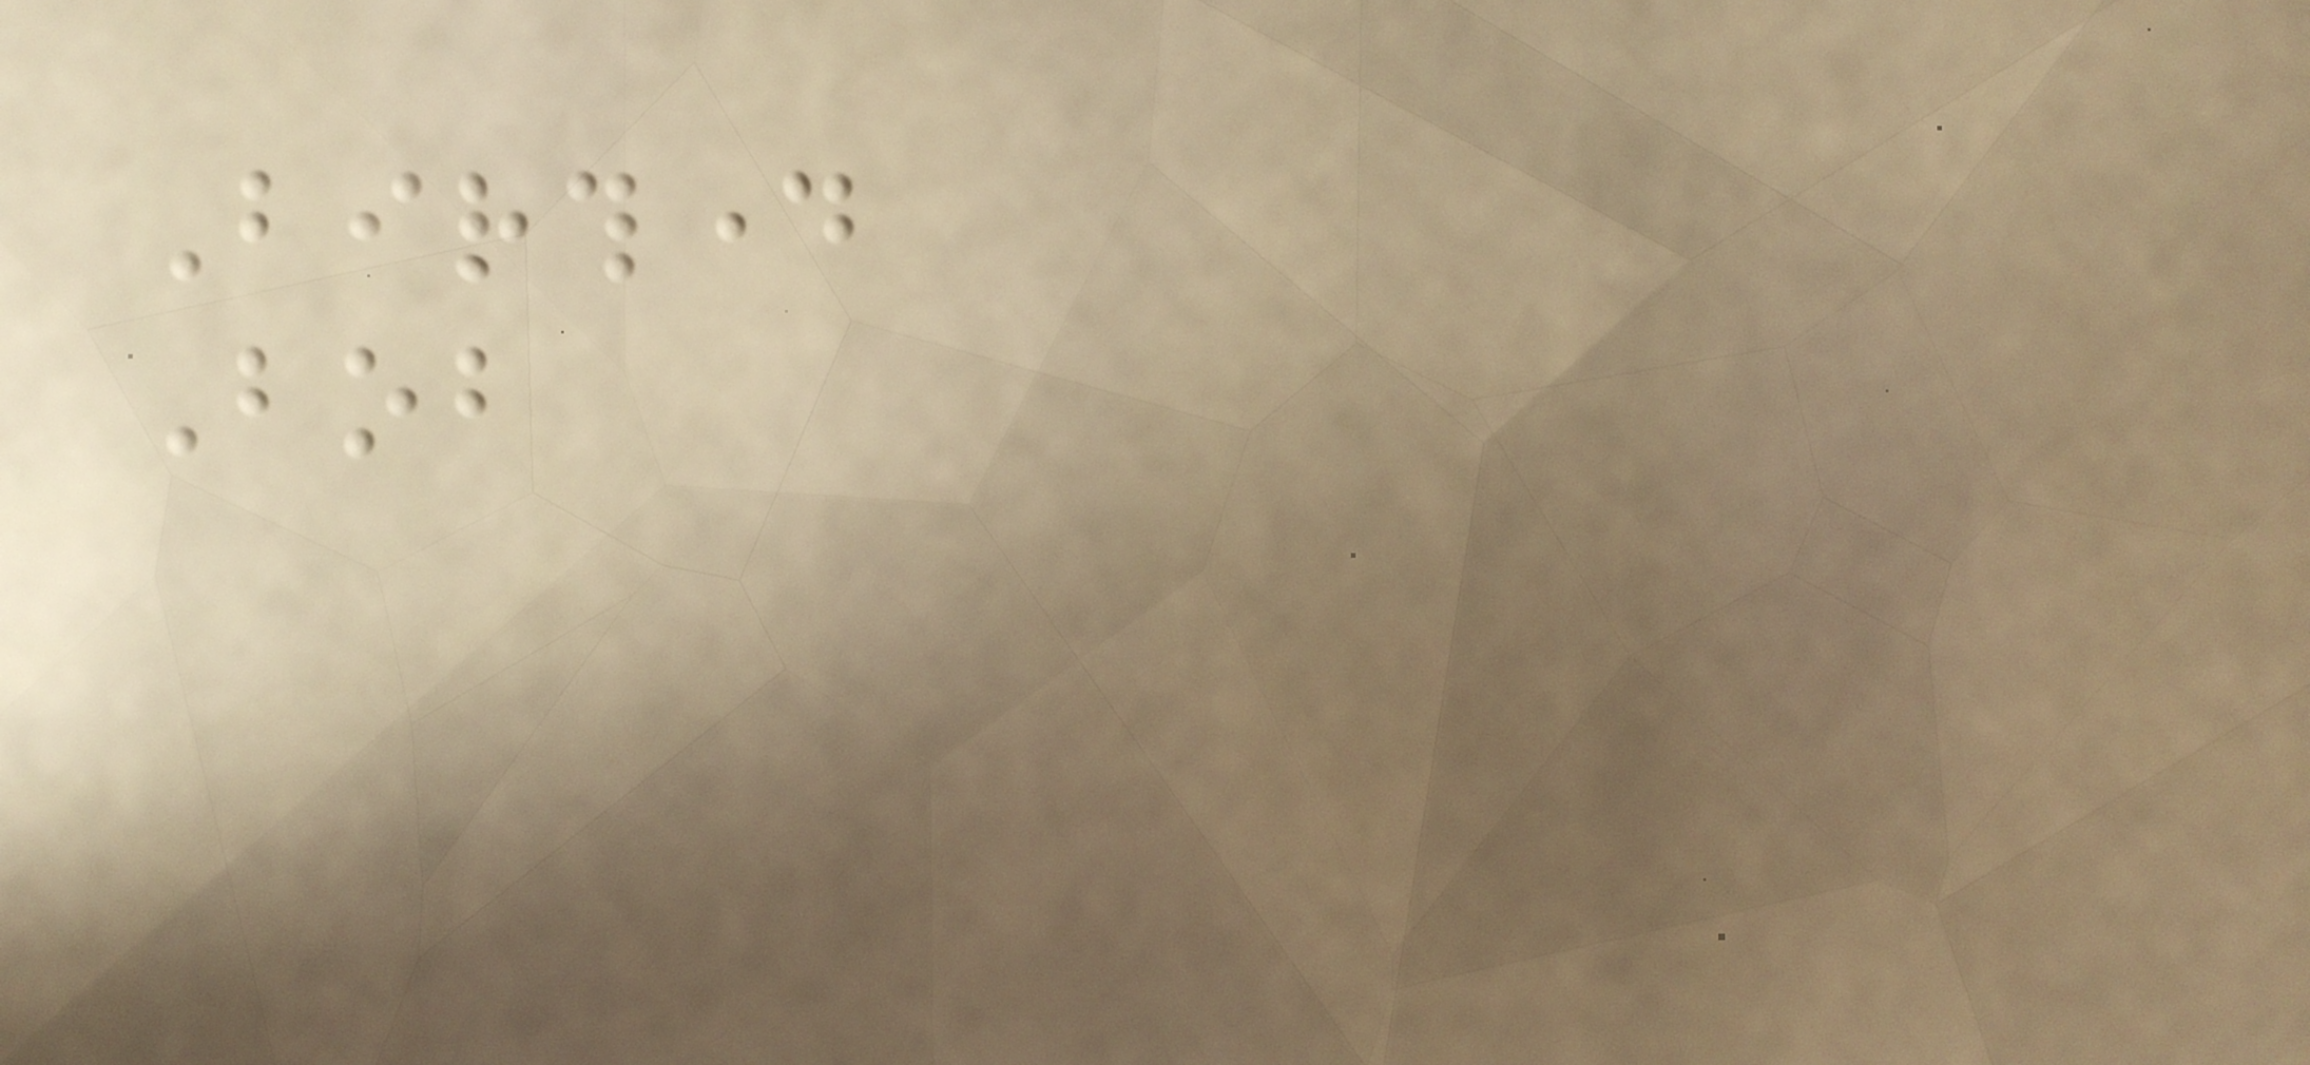Birthday
Bob
